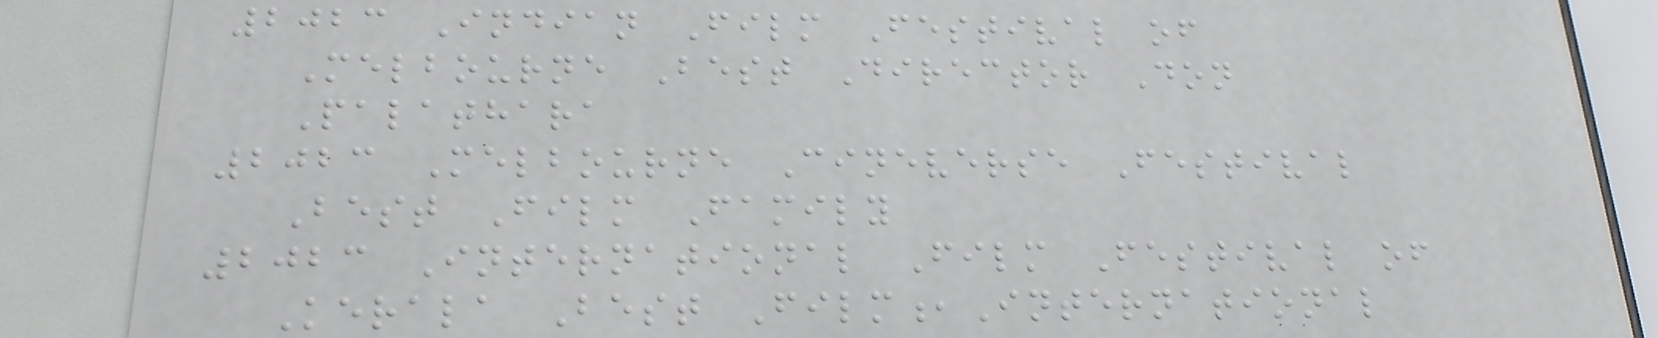2023 Indian Film Festival of
Melbourne Best Director Don
Palathara
2023 Melbourne Cineverse Festival
Best Film Family
2023 International Film Festival of
Kerala Best Film,International
